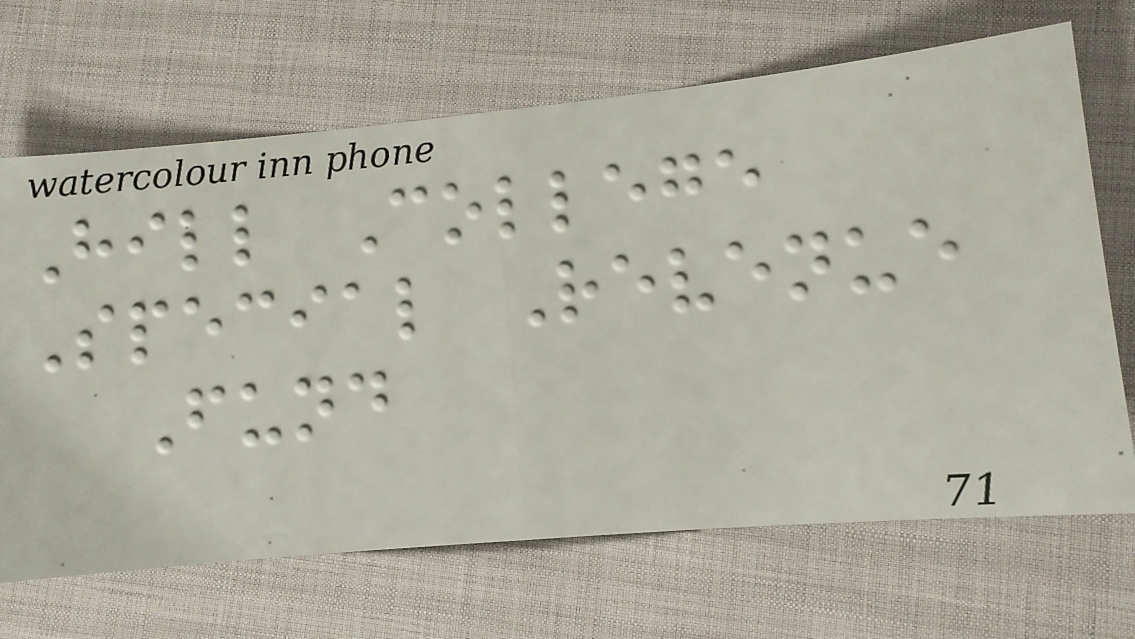Hill College
Special Revenue
Fund
